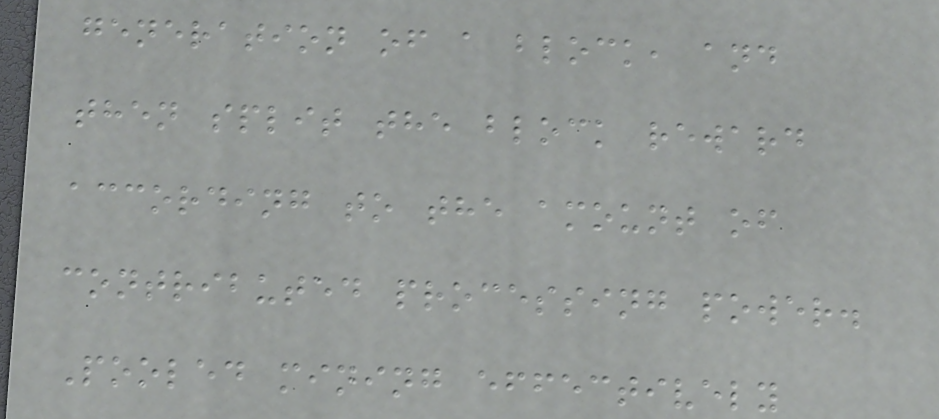generation of a block, and
then split the block reward
according to the amount of
contributed processing power.
Pooled mining effectively
